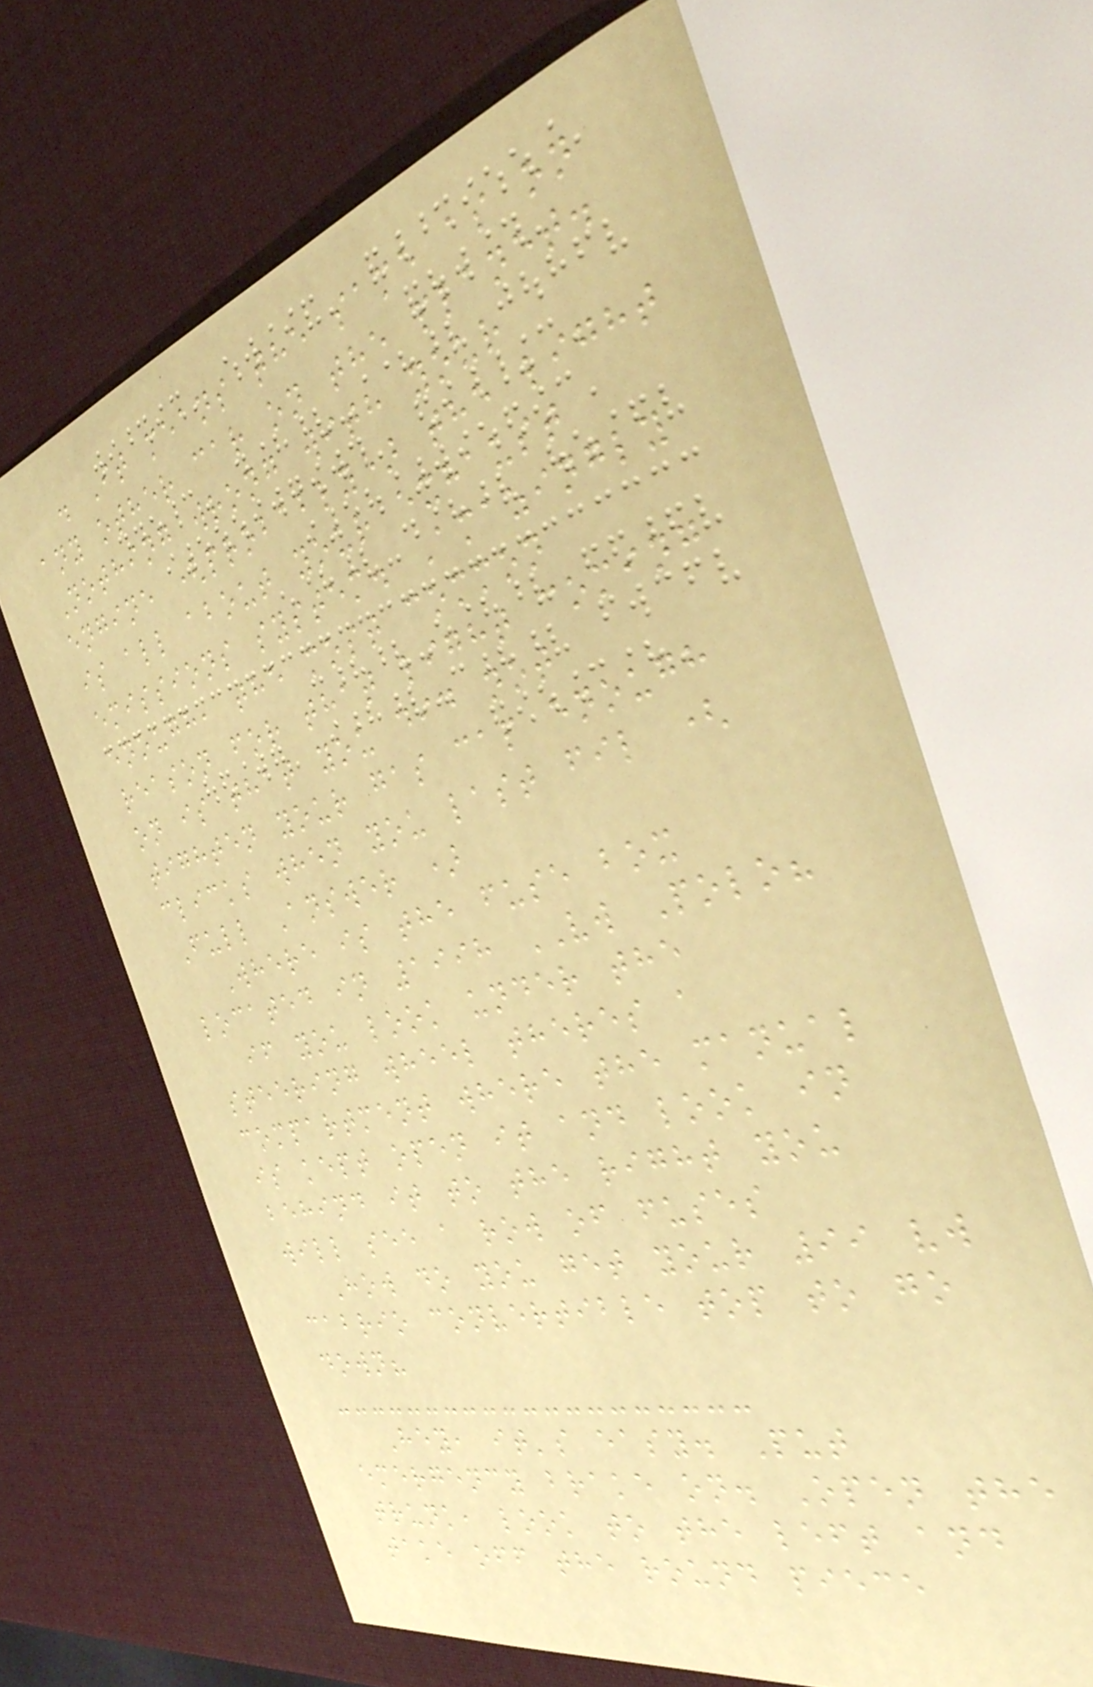. It means the same as on
any other car on the planet.
Nothing wrong with your
engine (probably) the light
is all about your exhaust
emissions system. Amazingly
enough, the most common
reason for that light coming
on is that you did not
tighten your gas cap enough
clicks when you last fil (
Full Answer )
Where is the fuse box
located in 1998 VW Polo?
if you look under the
steering wheel theres a
compartment where the manual
is kept open it and look in
behind it to the right you
will see a row of fuses
How do you get your 99 vw
cabrio convertible top to go
down?
Hey, it's easy. Put
emergency brake on. Open the
trunk, look to the left and
take off the round piece
